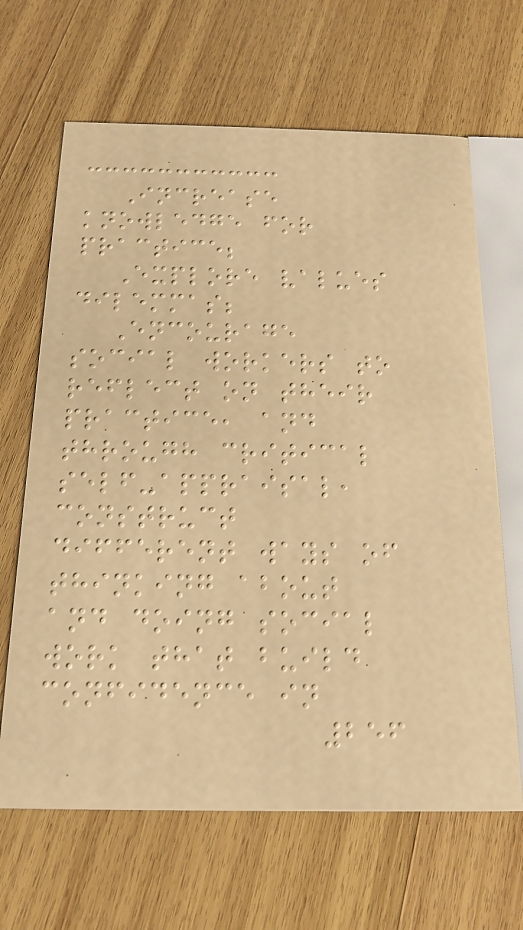Increase
knowledge for
practice;
Explore values
dilemmas;
Encourage
social workers to
reflect on their
practice, and
through critical
self-appraisal,
construct
different ways of
thinking about
and doing social
work that build
confidence in
256
